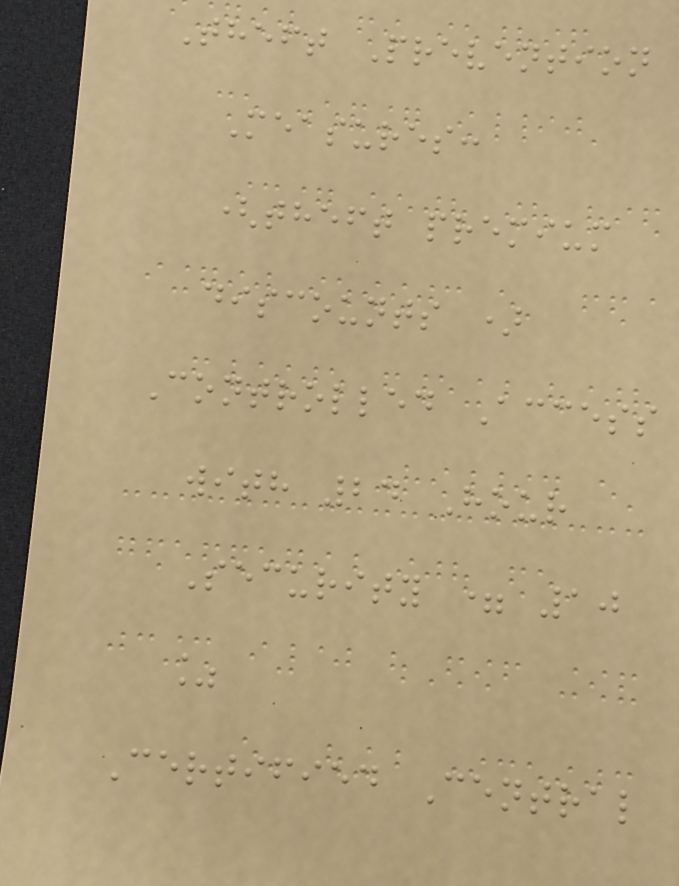Theft Prevention
Measures:
(theft premium
discounts )
Controlled Access
with 24 Hour
Security = 10
%
Certified Central
